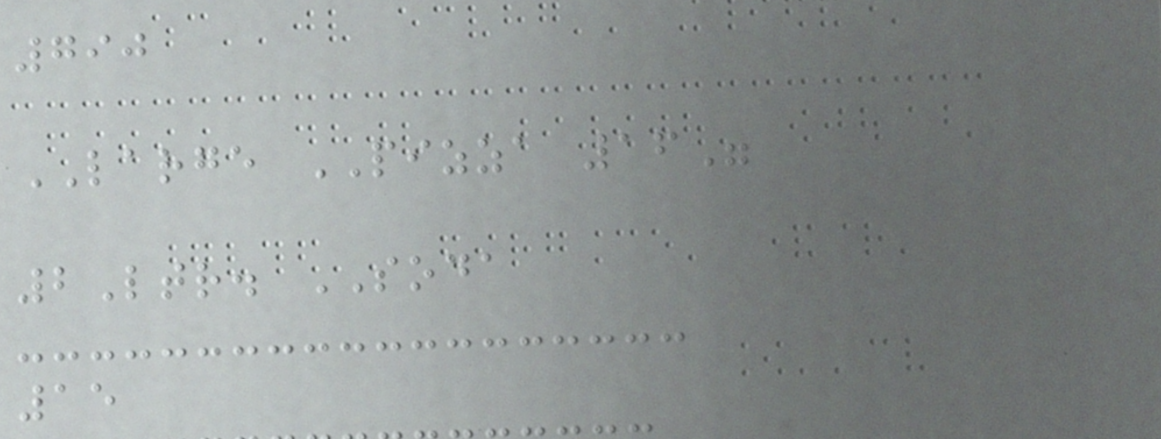790
LARGE PIZZA 16"
2Ltr. SODA
15
